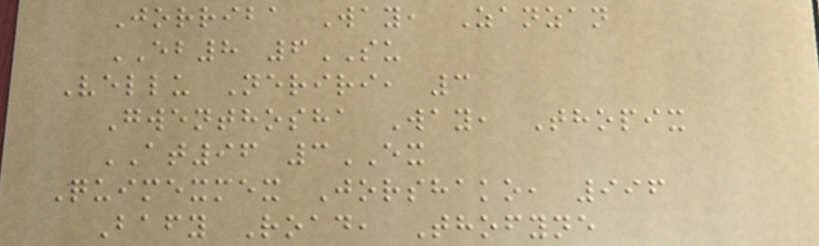Jorriba Way, Zanzan
EB8 6SU
Vellu Neriri, 3
Gwenthosha Way, Thopix
AT96 3EX
Quimexmex Jorshako, 996
Bafy Road, Thofyne
